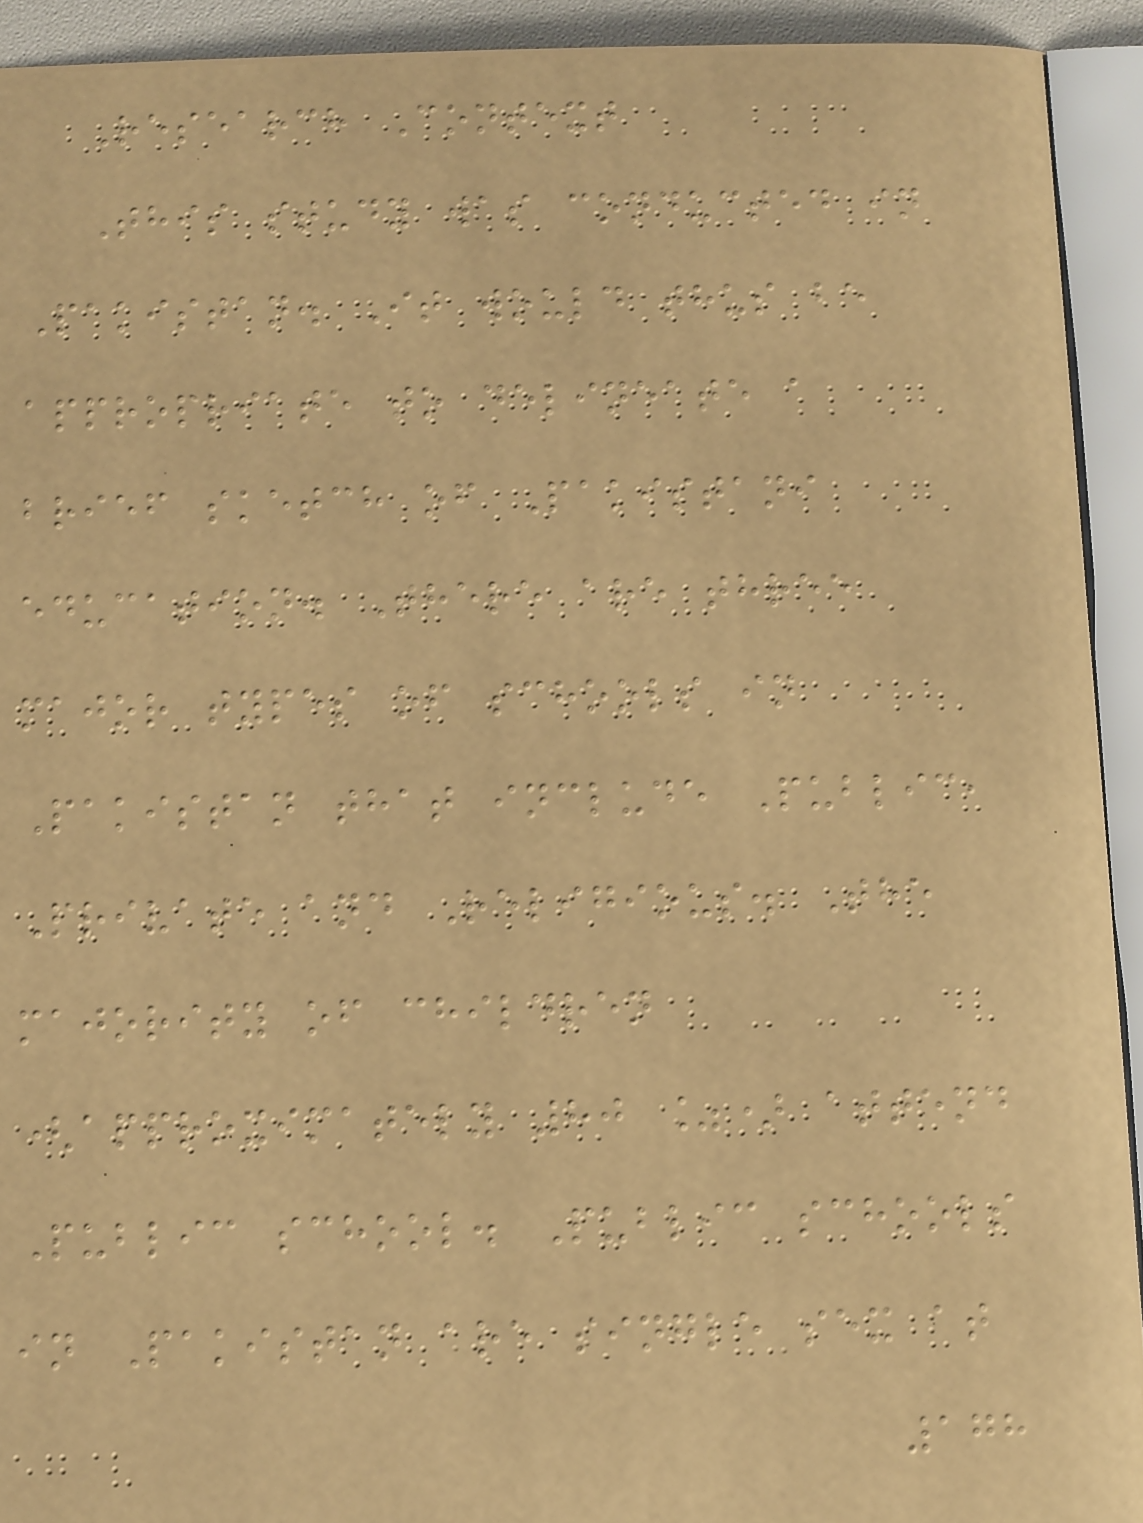Research Context
This study was conducted in
Pakistan. It would thus be
appropriate to delineate a
brief sketch of Pakistani
education. There are three
major types of schools in
Pakistan that include Public,
Private and Religious. The
majority of children
(approximately 80 %) attend
Public school. Public schools
in Pakistan are single sex at
178
